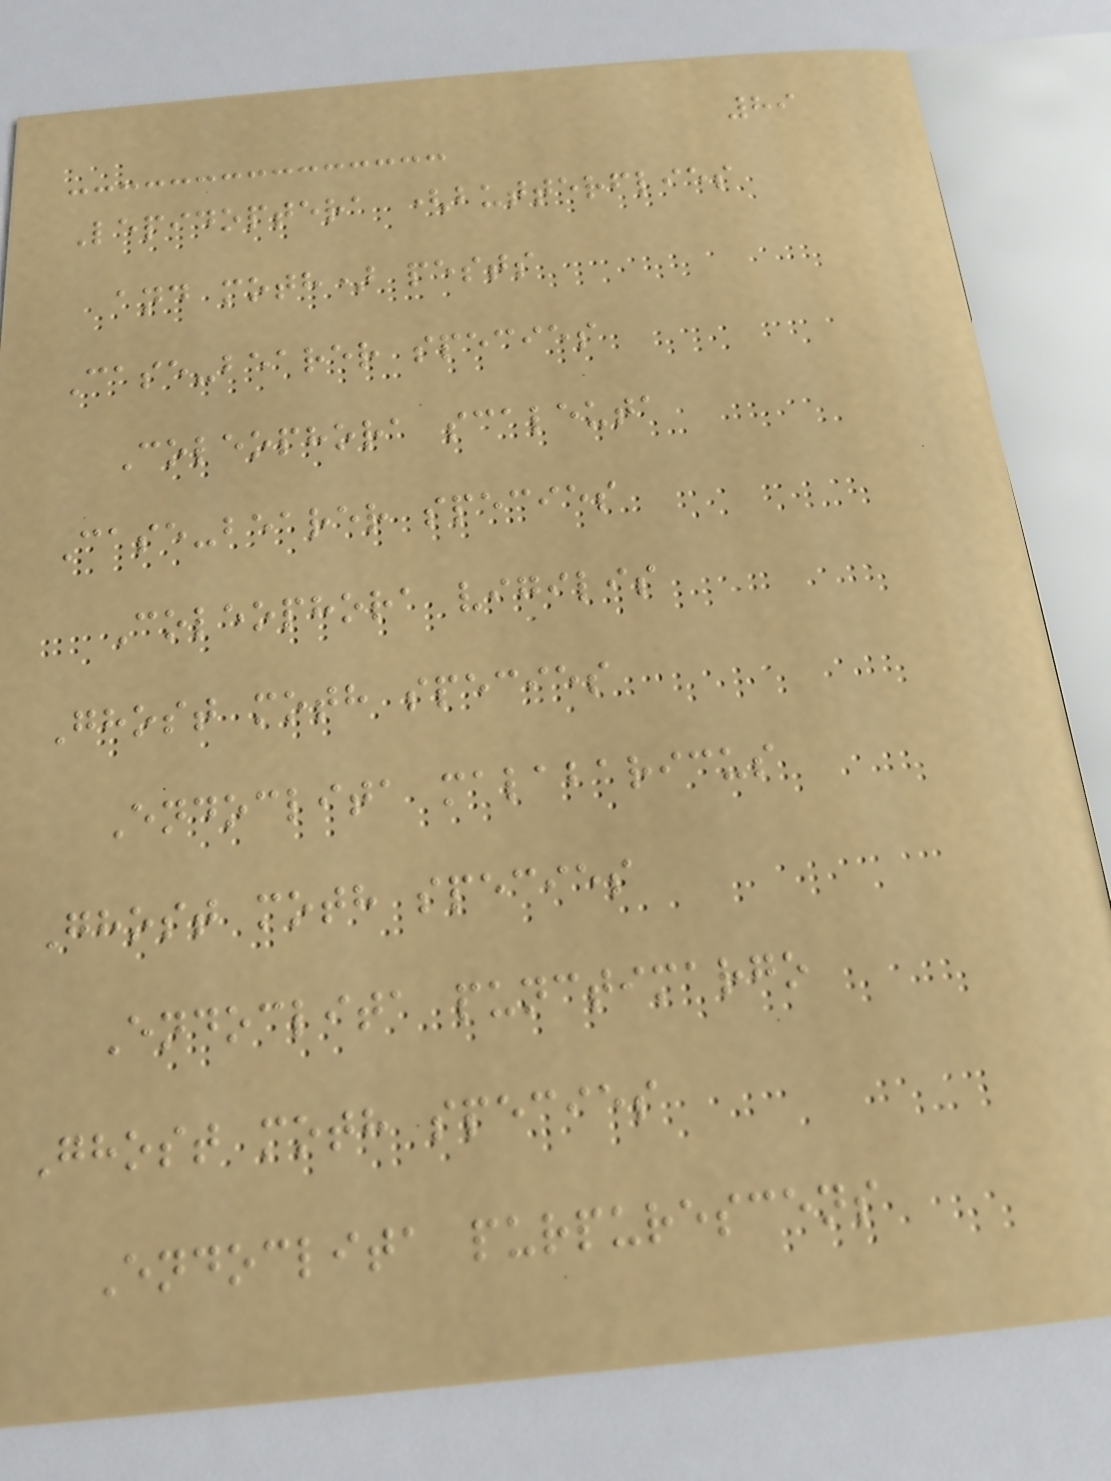89
Lepidoptera (butterflies
and moth) pests
Case-bearer species
Coleophora scaleuta
Case-bearer species
Coleophora vigilis
Ghost moth species
Endoclita malabaricus
Ghost moth species
Endoclita punctimargo
Ghost moth species
Endoclita purpurescens
